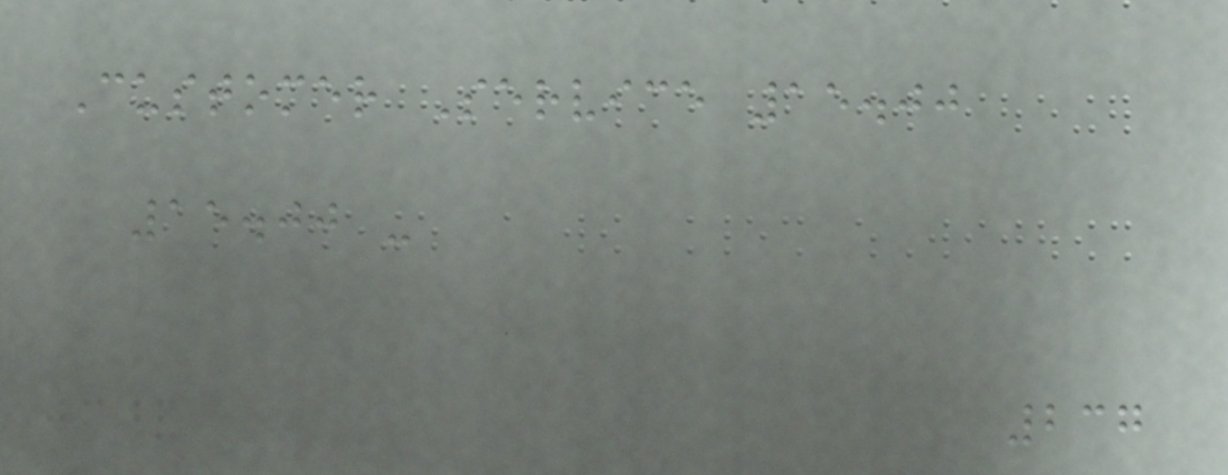Customer Service 15.00
15.00 -
237
